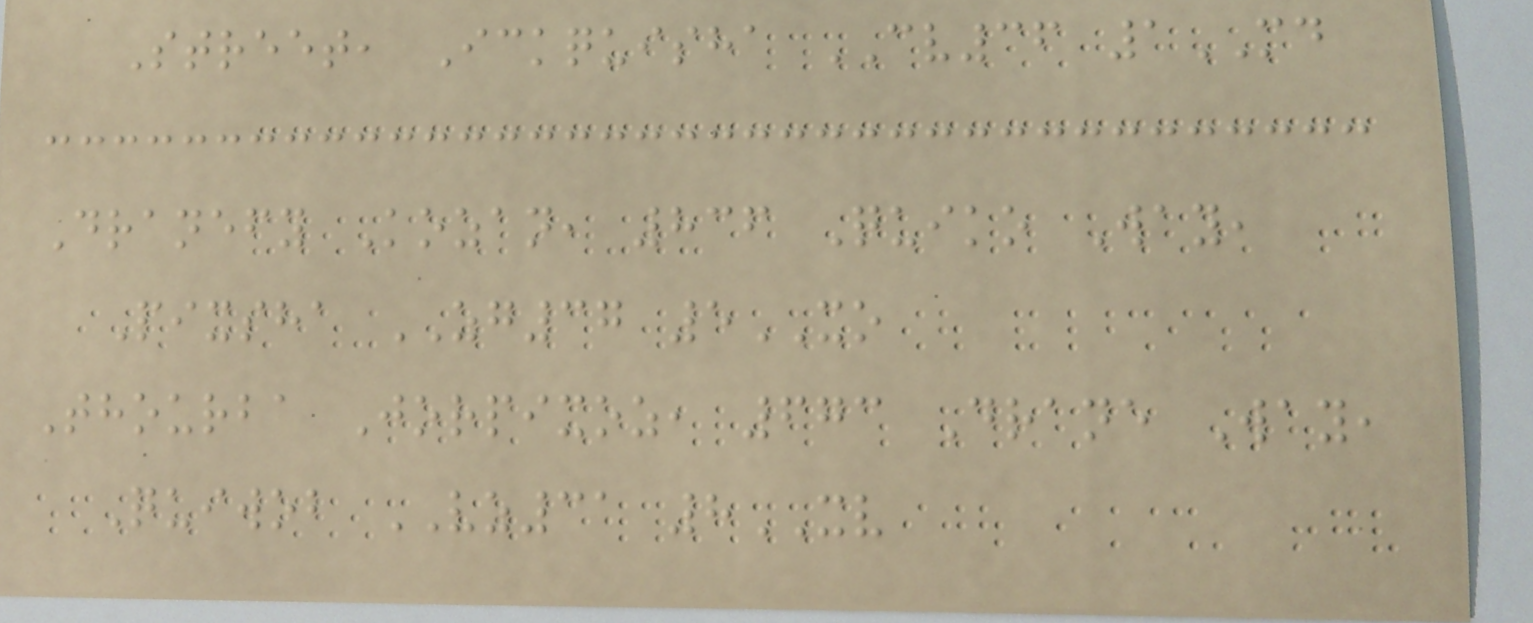Street, Ickquisha CV36 1MD
Dranefy Kozan, 836 Quiko Way,
Pixsha ZG37 5XO
Thourba Jorpixoz, 673 Drane Way,
Quiwob VZ31 8XV
